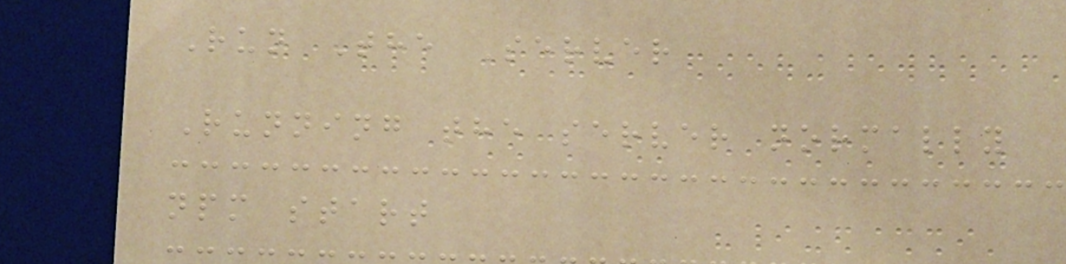Run The Server
Running the server normally
npm start
